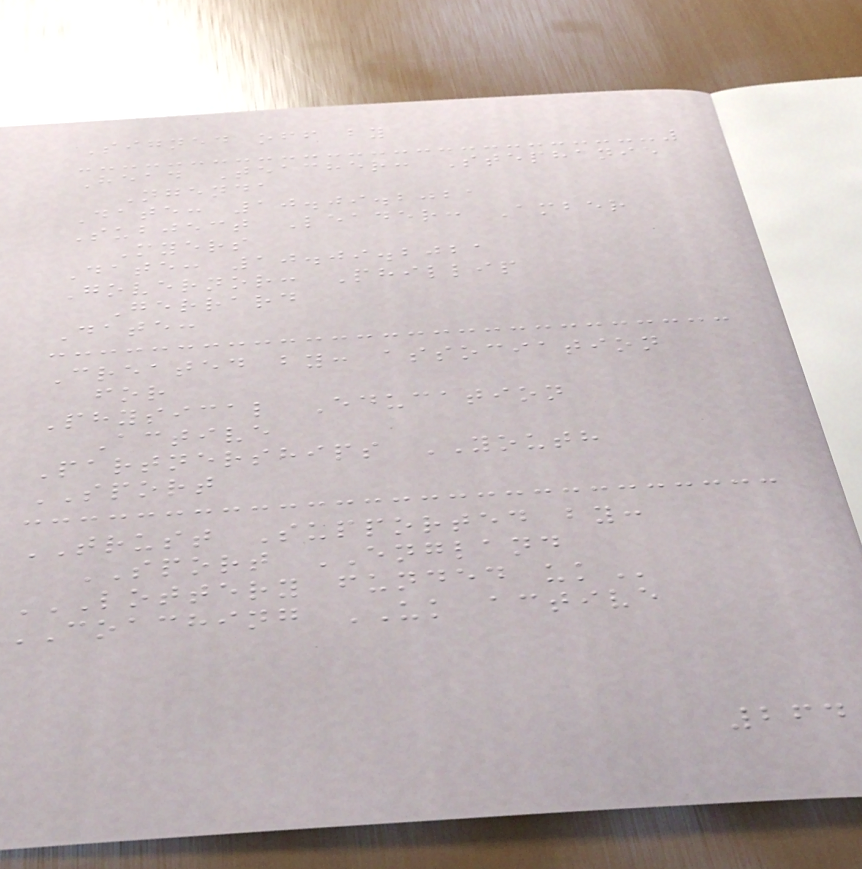Signed off by
Head Teacher: Stephanie
Ngenda
Date: 10.09.2021
Subject Leader: Amber
Myers
Date: 10.09.2021
Governor: Phillip
Gerrard
Date:
Created by: association
for
Physical Education
Active
Partnerships YOUTH
SPORT
TRUST Supported by:
SPORT ENGLAND
LOTTERY FUNDED UK
COACHING UK active
264
